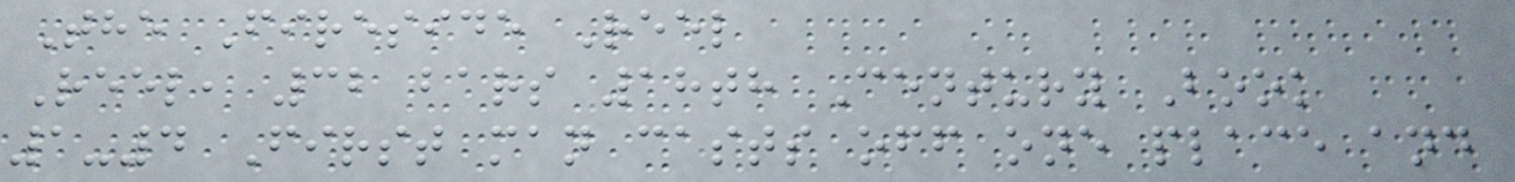The Fireside Reel
Reel, 32 bars 18th Century Book
1-4 First man casts off one place and
